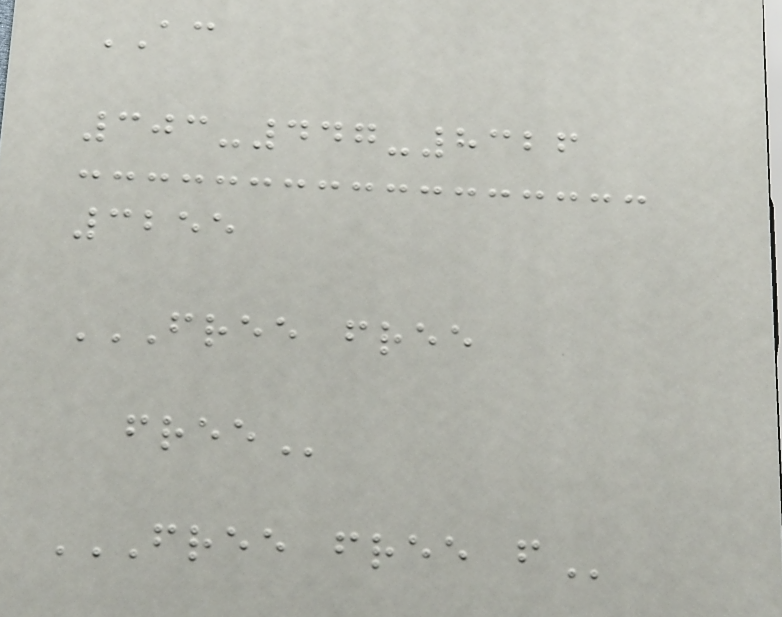AC
303-447-8326
3255
FREE FREE
FREE
FREE FREE F
